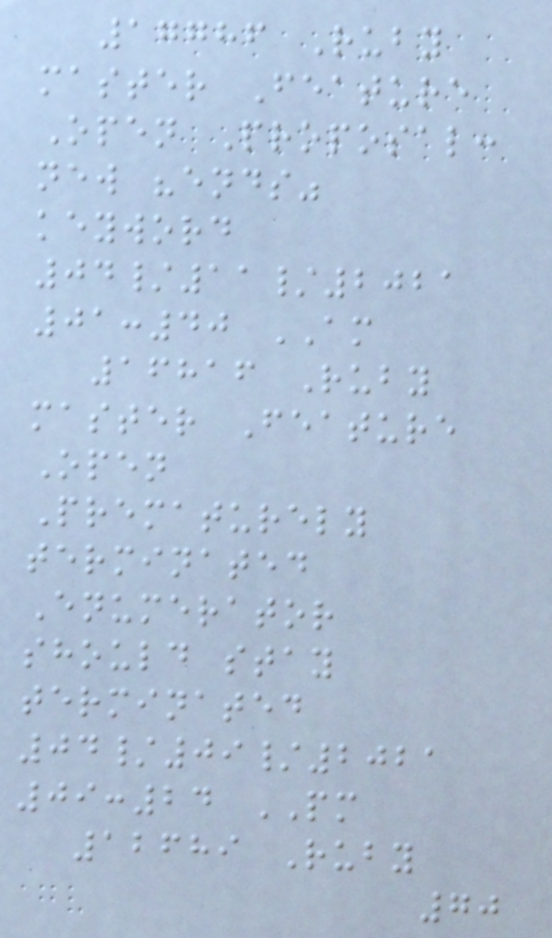17786 Ruby
master Feature
Open Proposal:
new "ends"
keyword
04/11/2021
01:40 AM
16816 Ruby
master Feature
Open
Prematurely
terminated
Enumerator
should stay
terminated
04/09/2021
09:24 PM
12689 Ruby
70
